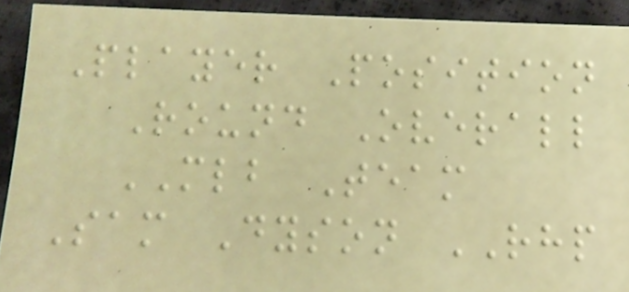Player Position
Round Overall
MLB Team
Sam Dyson RHP
